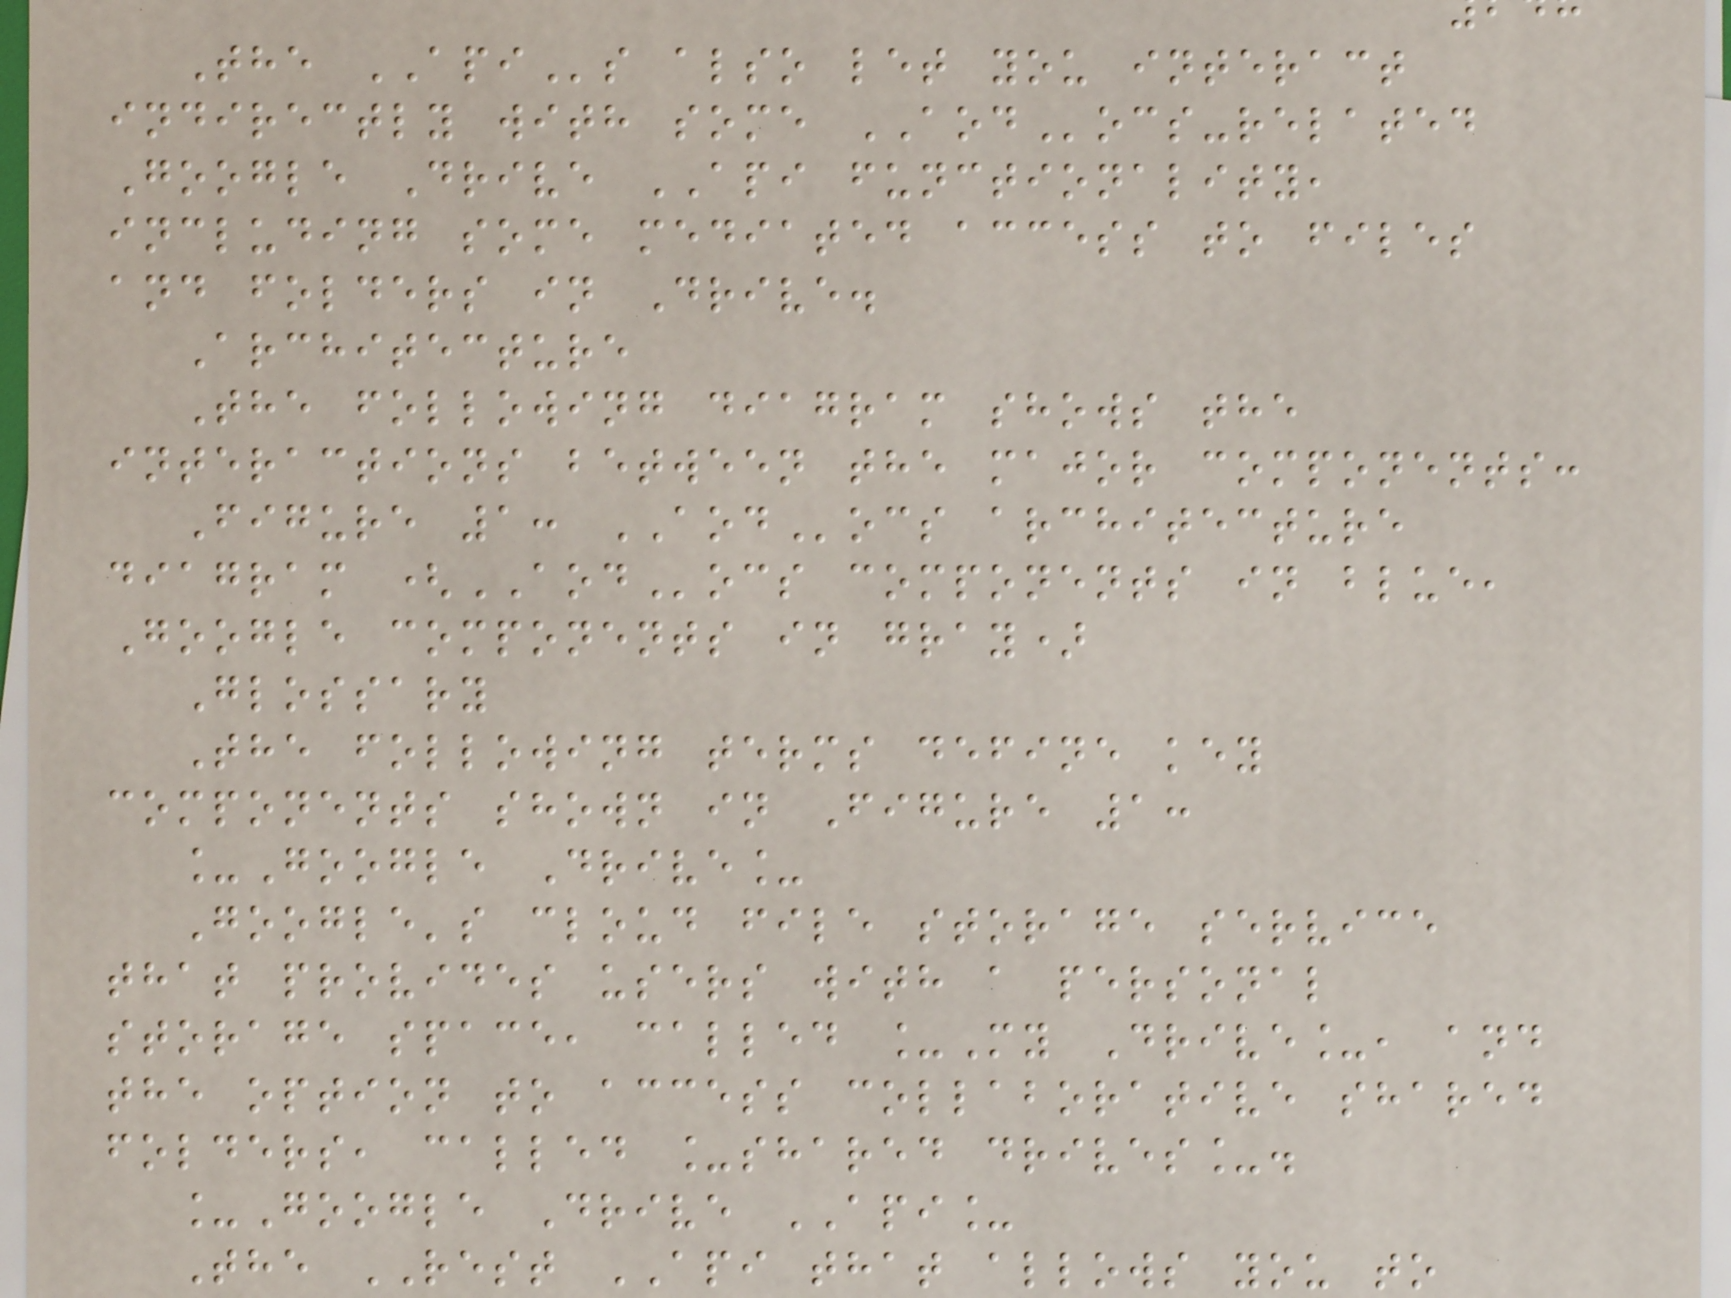The APIs also let you interact
indirectly with some AODocs-related
Google Drive API functionality,
including some mediated access to files
and folders in Drive.
Architecture
The following diagram shows the
interactions between the major components:
Figure 1: AODocs architecture
diagram (AODocs components in blue,
Google components in gray)
Glossary
The following terms define key
components shown in Figure 1:
_Google Drive_
Google's cloud file storage service
that provides users with a personal
storage space, called _My Drive_, and
the option to access collaborative shared
folders, called _shared drives_.
_Google Drive API_
The REST API that allows you to
